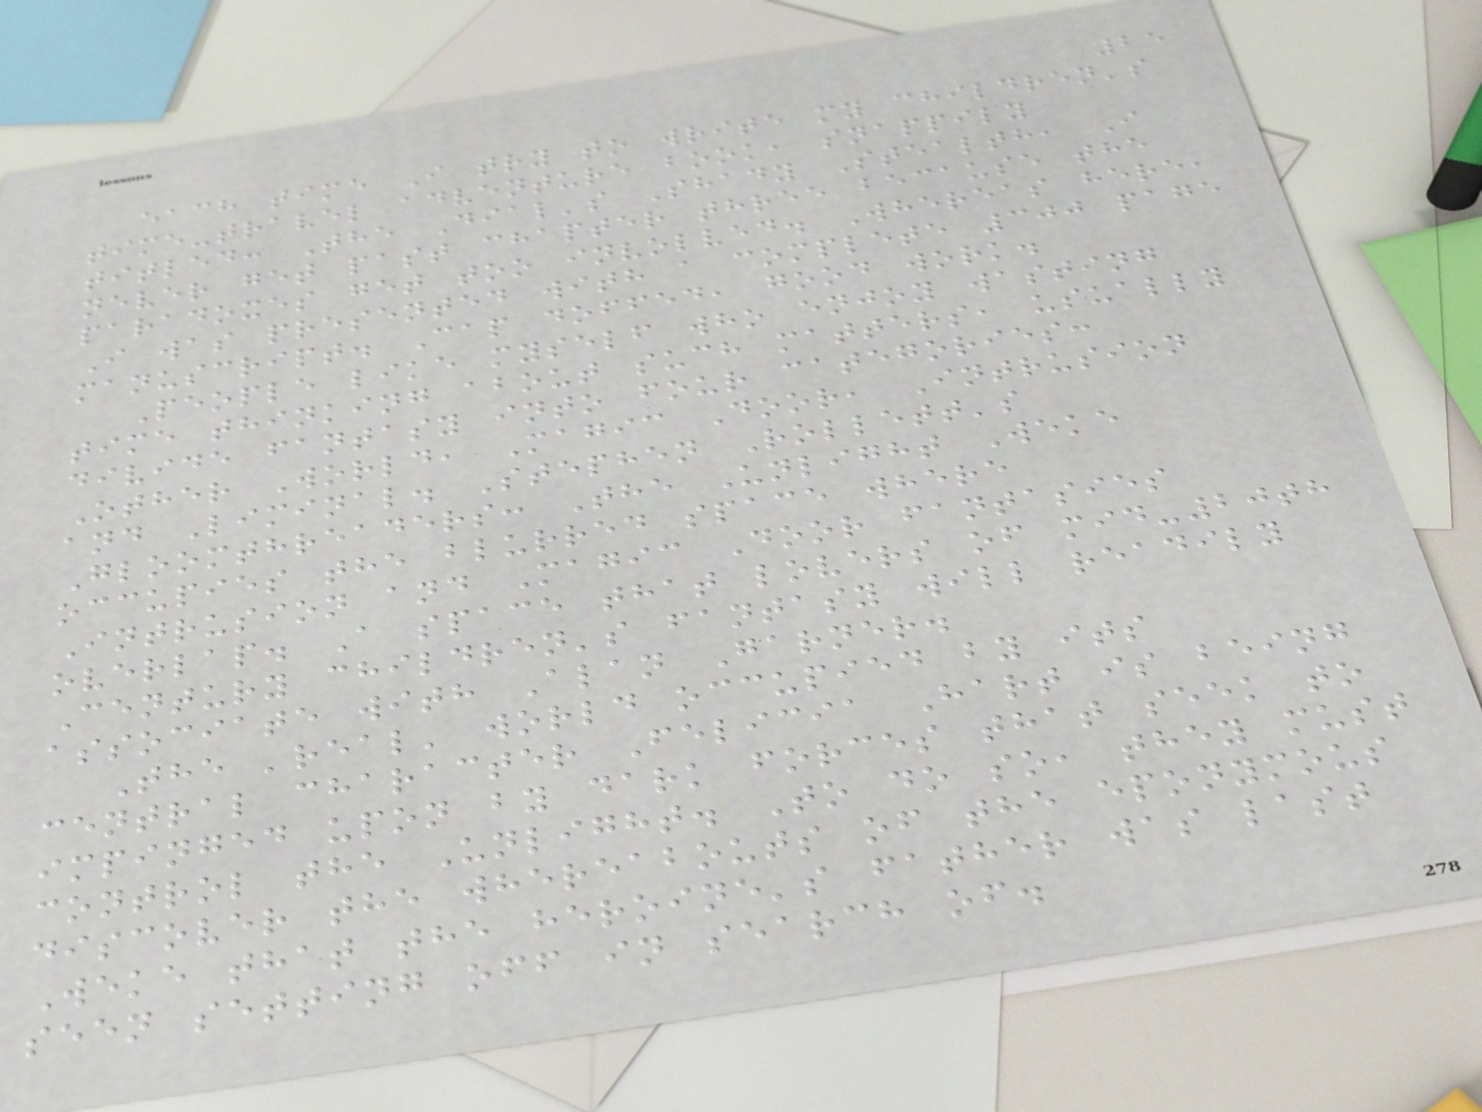25
each time I try to write my children's
time-travel adventure book, snappily
titled: The Dial's Shady Stealth, I
never get past chapter three because the
paradoxes get too involved. Whereas here,
I was presented with a complete 300 page
manuscript. Cap doffed, good work.
People like myself who enjoy wasting
time thinking about such matters, usually
divide fantasy into four categories:
Other World, Magic Door, Intrusion
and Liminal. Stephen Rollett's
Gloomthreaders: The Unlight Weke
occupies the blurred space where
Intrusion and Magic Door fantasies
overlap. A space that lovers of mid-20th
Century children's fantasy will readily
associate with Alan Garner.
The 'real' world occupied by its
central character Felicia Hart is being
impinged upon by dark forces that seek to
control the Unlight. To do so, they must
discover the whereabouts of the eponymous
Weke that the heroine's father was last
seen setting off in search of.
